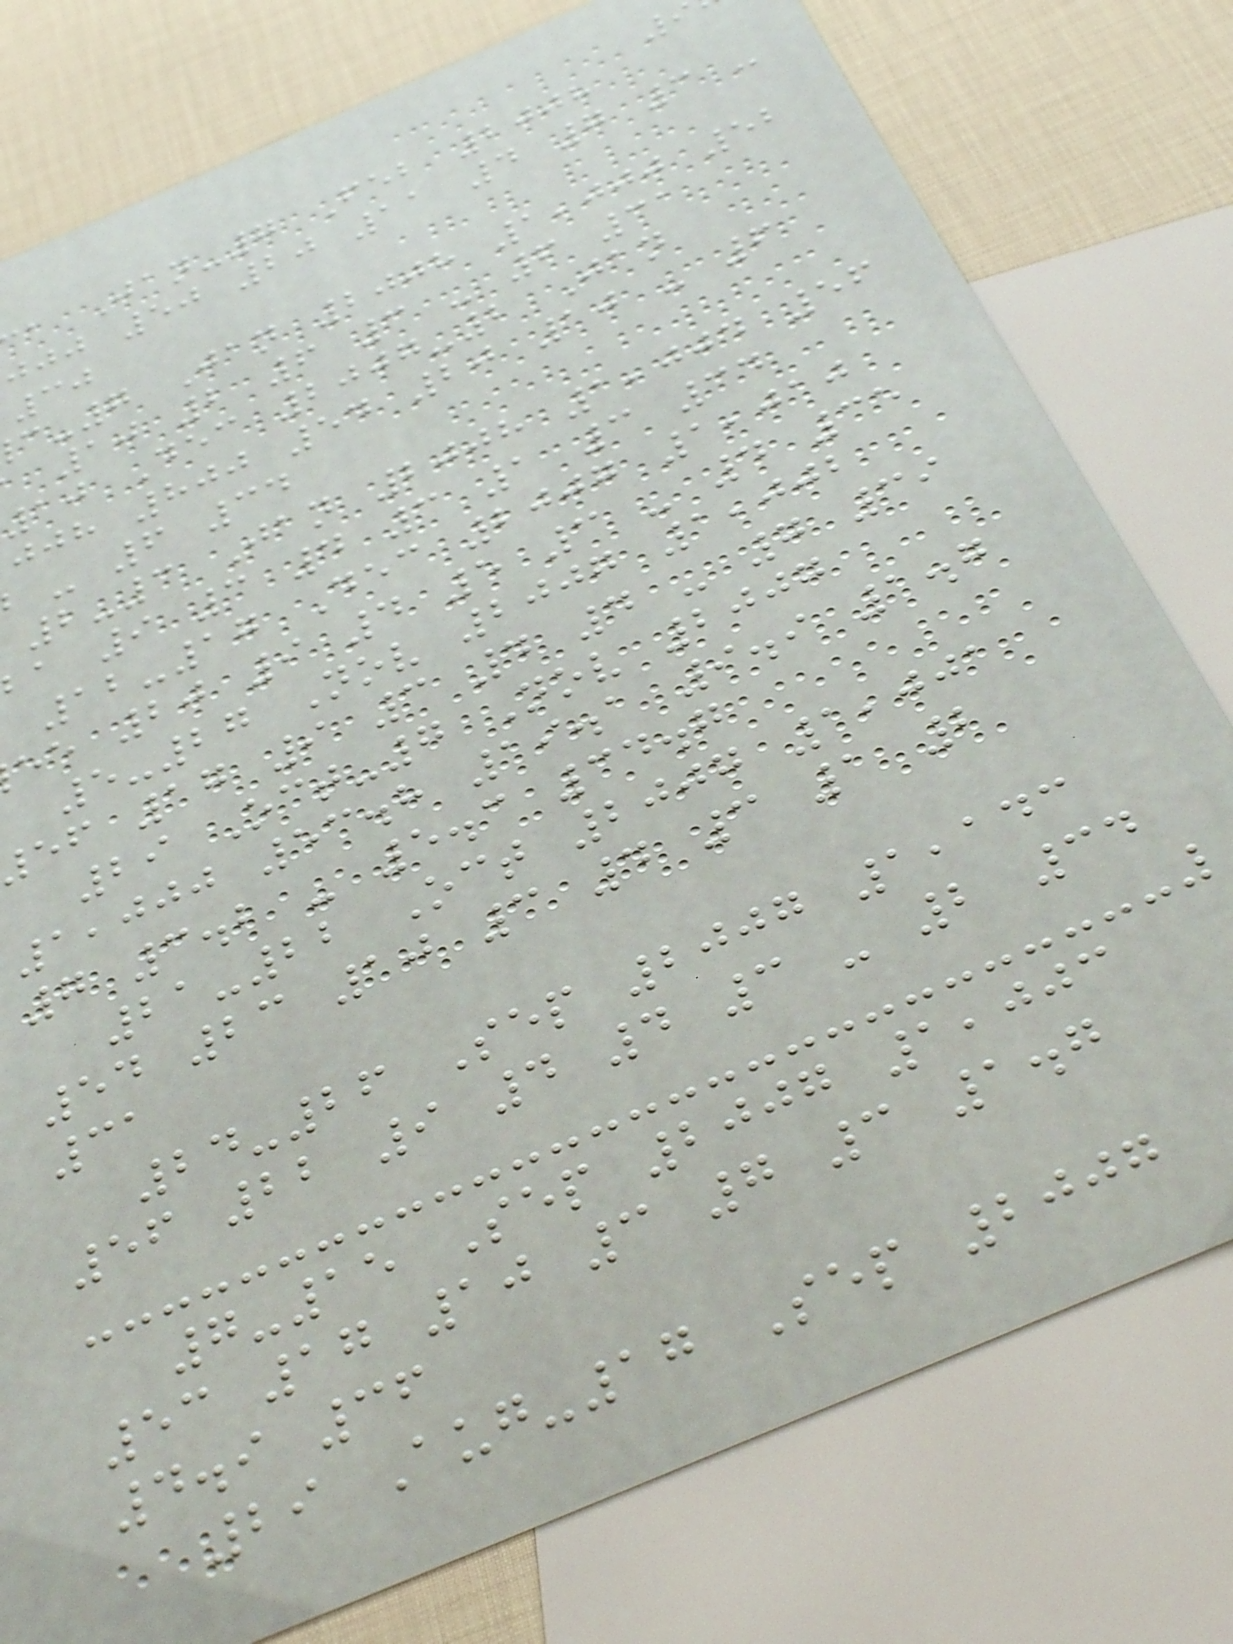a Jan-7 Feb 2008
jjj 50 20 11 4 7 3 -
-7 Jan 2008 1,000 52
10 2 6 3 - 6 31
10 Dec 2007-2 Jan
jjh 800 54 20 10 - 6
- 6 34
2-3 Jan 2008 1,004 56
ba 9 3 4 3 1 3 34
12-17 Dec 2007 1,010
ee 20 9 4 5 3 - 4 35
5-27 Nov 2007 1,002
ef 17 9 3 4 4 - 7 39
29 Oct-7 Nov 2007
1,000 53.8 19.1 9.9 1.7
7 3.2 - 5.3 34.7
21-22 Oct 2007 1,001
54 23 10 3 4 3 1 2
31
24-26 Sep 2007 1,143
56 22 9 4 4 3 - 2 34
7-15 Sep 2007 1,003
53 17 10 3 7 3 1.7
4.9 36
29 Aug-17 Sep 2007
